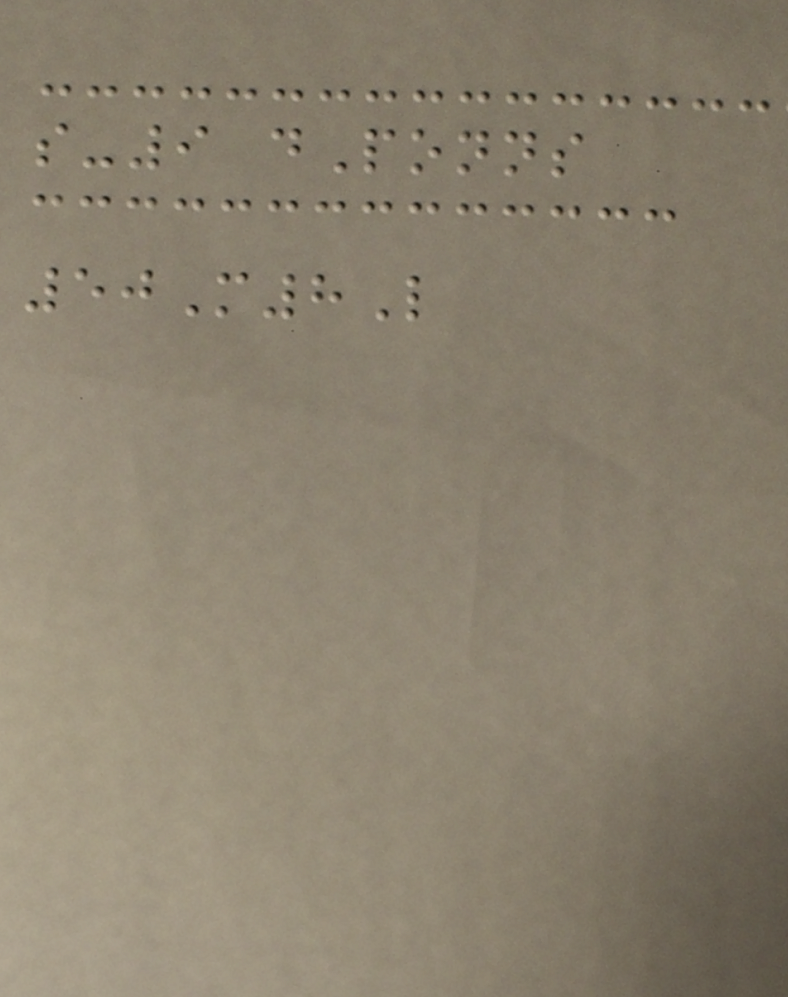s-9 dPonns
50M8L
